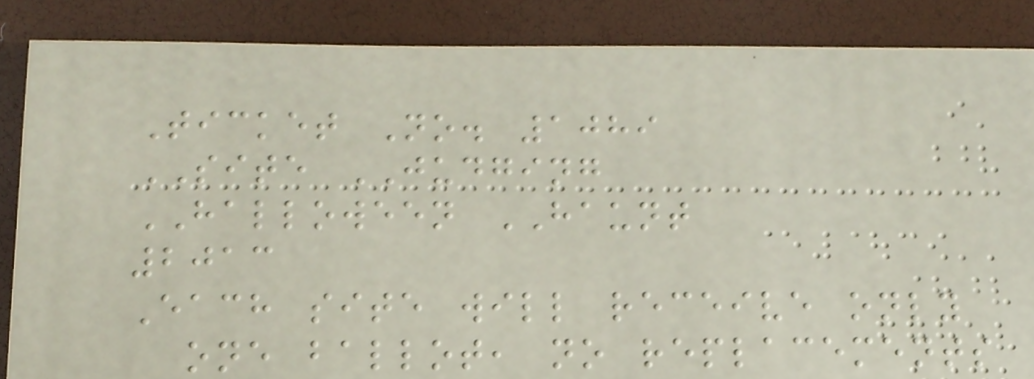Ticket No. 1089
SITE JUDGING
HALLOWEEN HAUNT
2013
Each site will receive only
one ballot, no replacements
